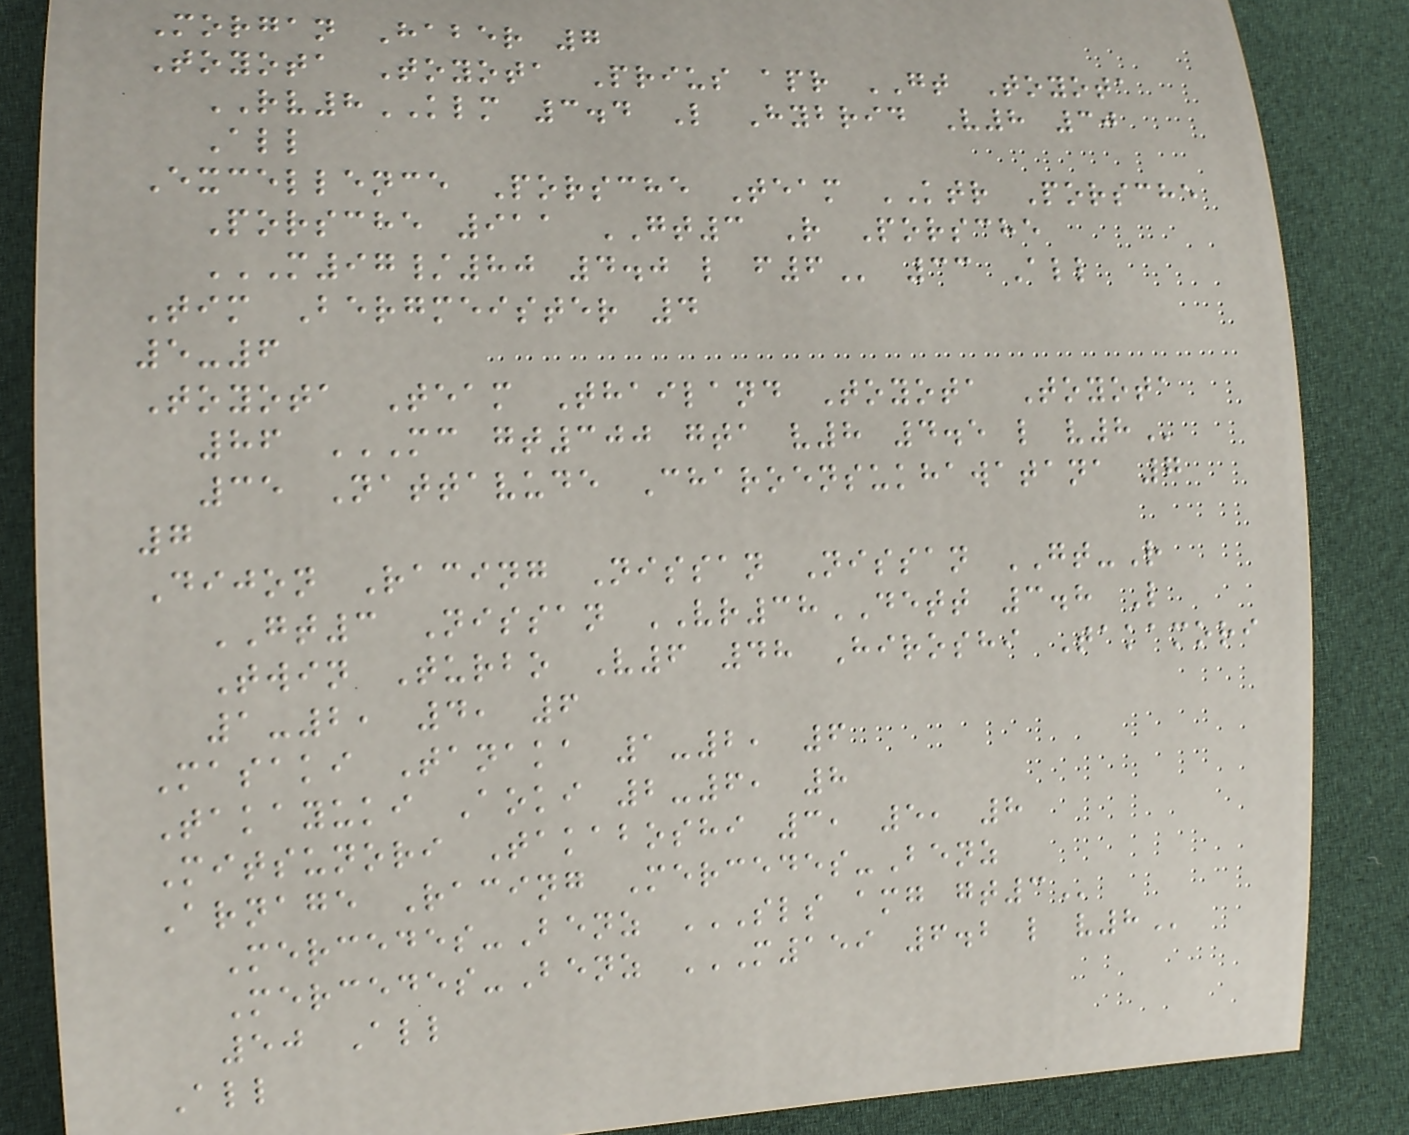Morgan Haber 7
Toyota Toyota Prius apr GT Toyota
RV8KLM 3.4 L Hybrid V8 30
All
Excellence Porsche Team KTR Porsche
Porsche 911 GT3 R Porsche
M97/80 4.0 L F6 33 All
Tim Bergmeister 4
5-6
Toyota Team Thailand Toyota Toyota
86 MC GT300 GTA V8 4.5 L V8
35 Nattavude Charoensukhawatana 7
7
Dijon Racing Nissan Nissan GT-R
GT3 Nissan VR38DETT 3.8 L
Twin Turbo V6 48 Hiroshi Takamori
1-2, 4, 6
Masaki Tanaka 1-2, 6
Takayuki Aoki 2-6, 8
Mitsunori Takaboshi 3, 5, 8
Arnage Racing Mercedes-Benz
Mercedes-Benz SLS AMG GT3
Mercedes-Benz M159 6.2 L V8
50 All
All
